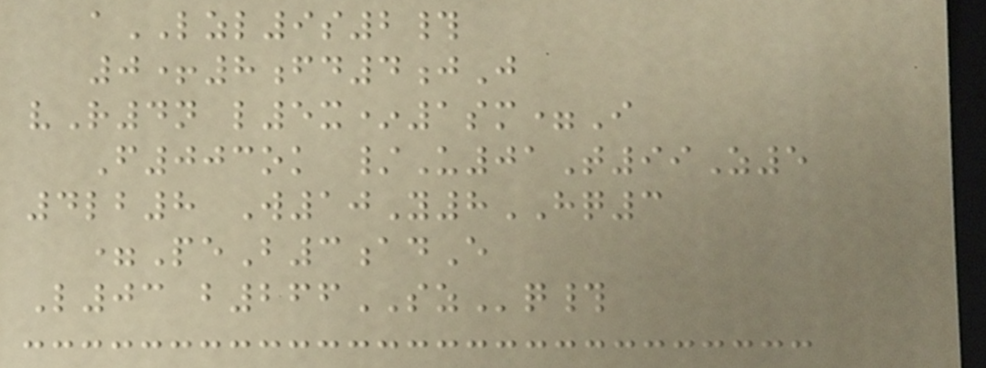aLZL9s2#
0+8fd4jJ
vR4n l5x*1sm=I
F003ok /U01T99Z5
4lb8 W10Y8HQ3
=PeB3adE
L03 b266SZq#
